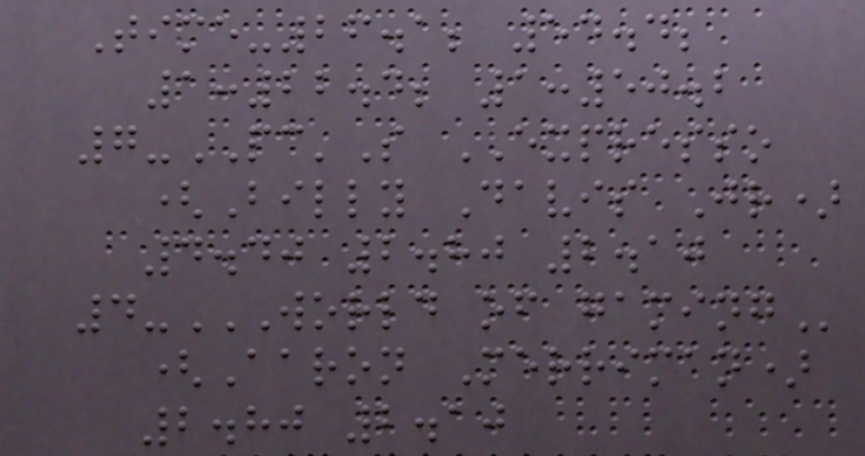Time-26.1; 54.4;
1:22.4; 1:50.2
7-PC'S EXPRESSO
(Billy Davis Jr)
4.40 2.80 2.10
4-WORLD OF GAMING
(Aaron Merriman)
2.80 2.10
